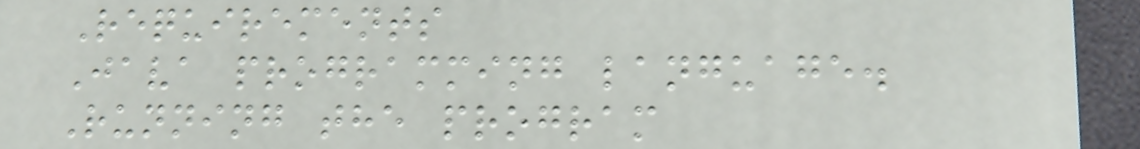Requirements
Java programming language.
Running the program
